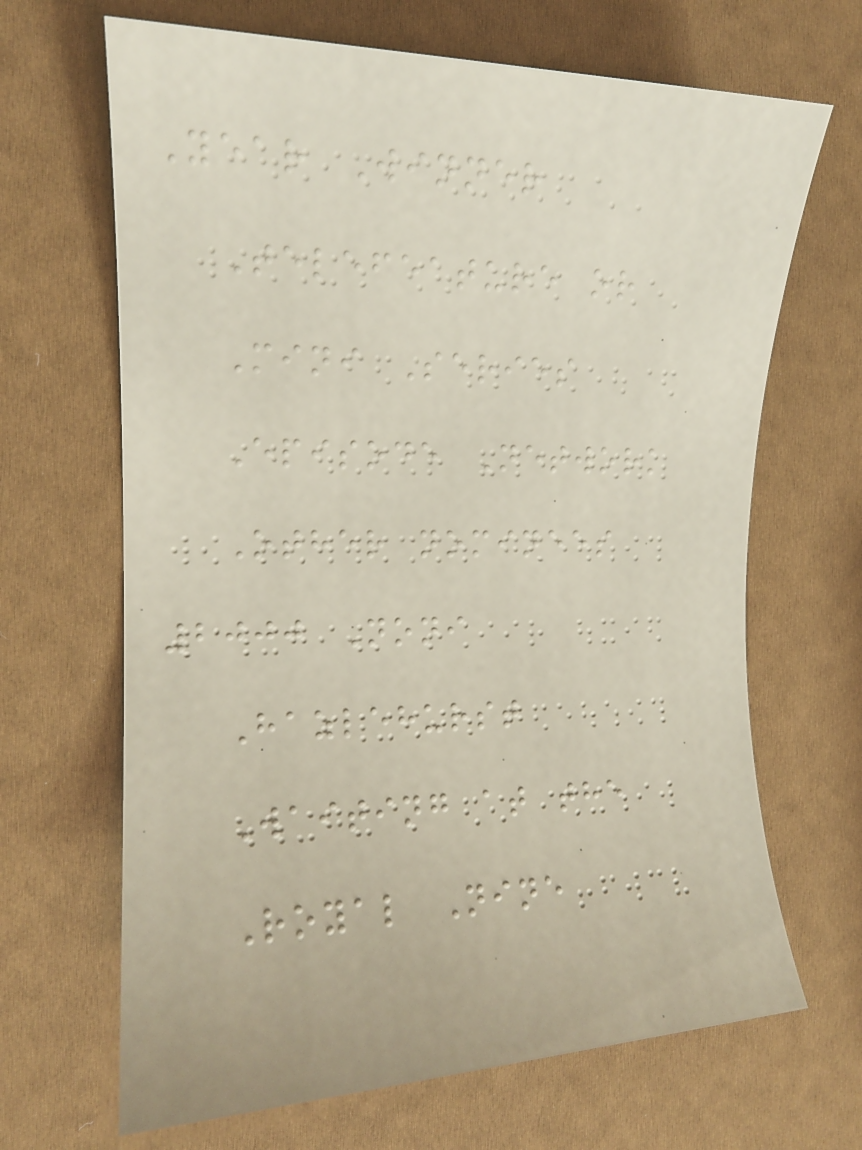Year Winner
Telefeature or
Mini Series
Episode Network
Other nominees
2000 Noni
Hazlehurst
Waiting at the
Royal Nine
